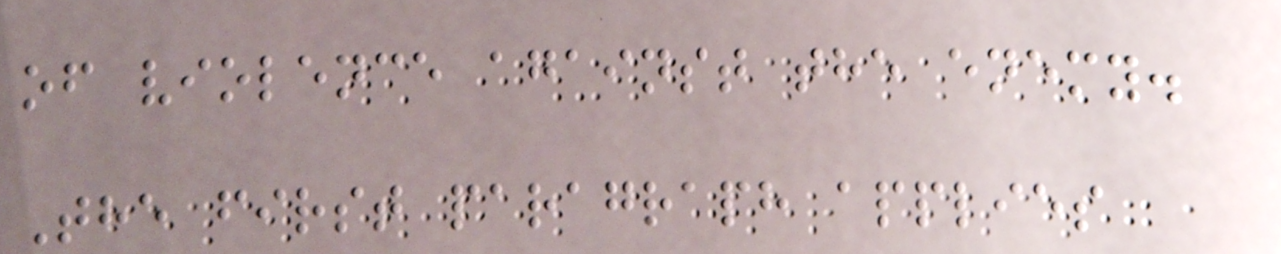of violence against the enemy.
The first paragraph applies
